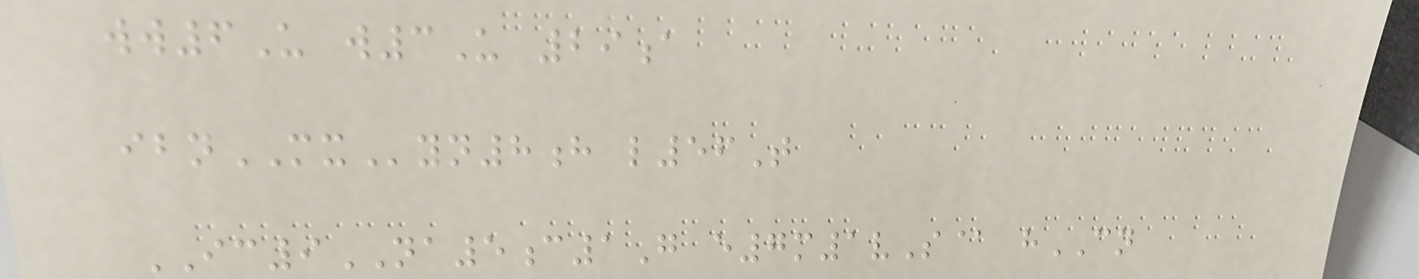ww6U w3U 29a
ibnMXyn8h l56T
IC9NA5c1G e7m1vS@ hCN
